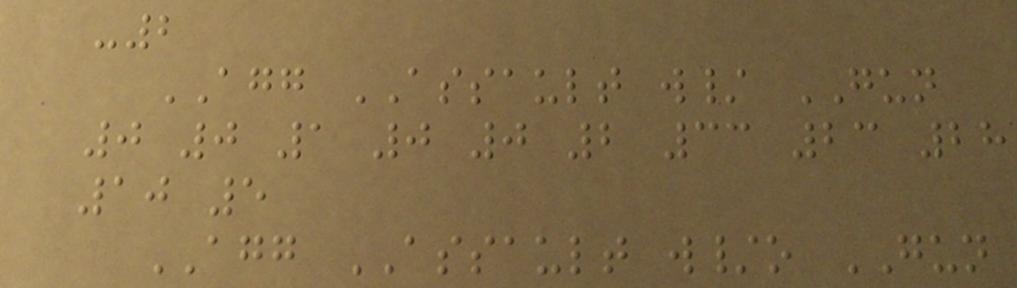-2
AGG ASSAULT w/ GUN
0 0 1 0 0 2 33 23 28
10 5
AGG ASSAULT w/o GUN
